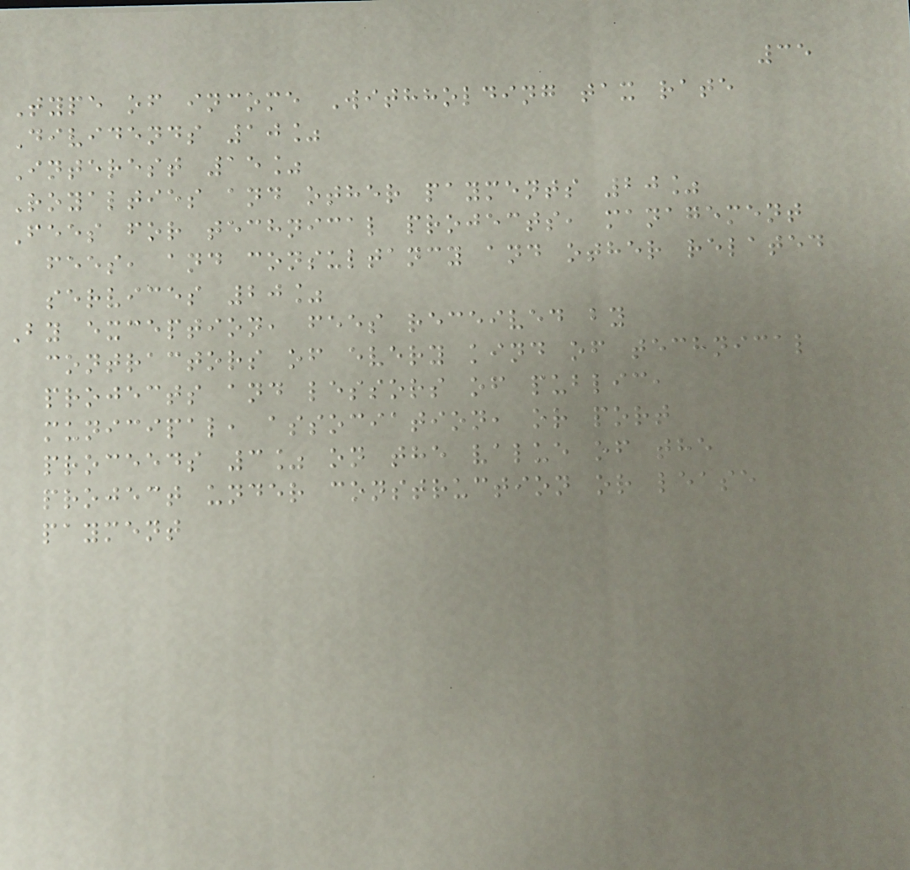35
Type of income Withholding tax rate
Dividends 10%
Interest 15%
Royalties and other payments 20%
Fees for technical projects, management
fees, and consultancy and other related
services 20%
By exception, fees received by
contractors of every kind of technical
projects and lessors of public,
municipal, association, or port
proceeds 3% on the value of the
project under construction or lease
payment
